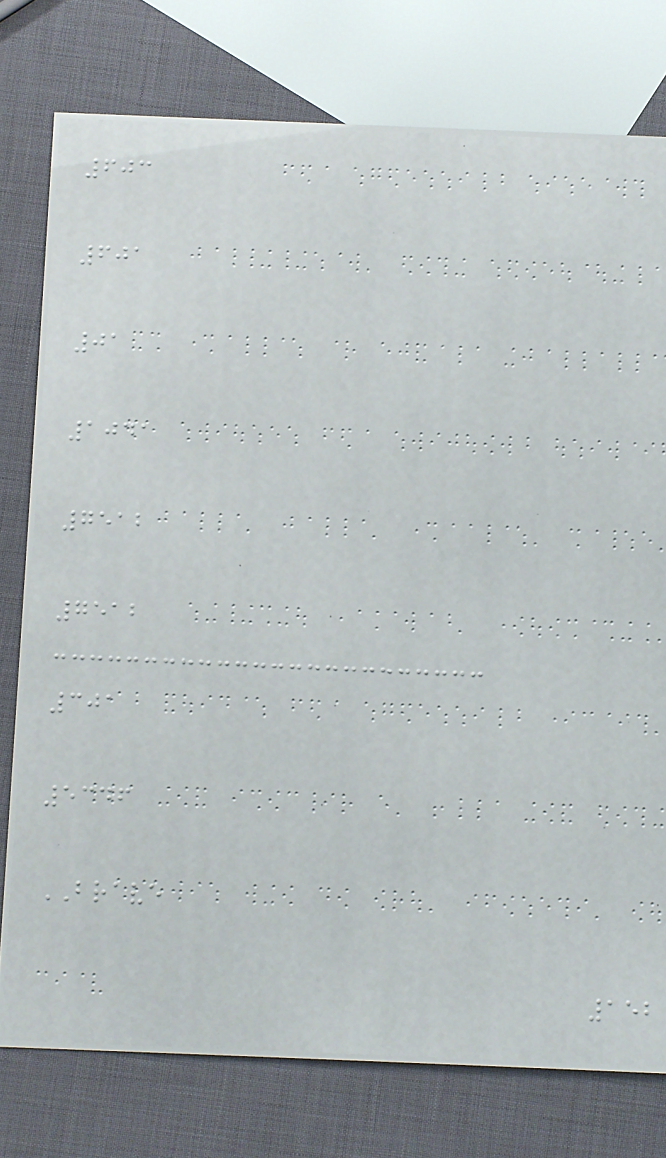603
601
01
1041
7512
7512
301
5346
BRAVE
152
